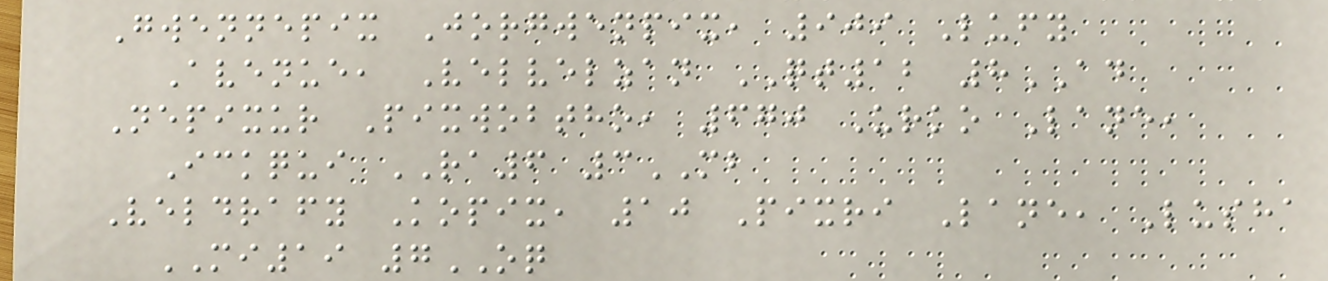Gwennepix Jorgwenpix, 909 Lufy
Avenue, Velvelzan QT12 8AD
Nepixur Pixwobtho, 670 Urko Lane,
Ickqui RA6 3MB
Veldrafy Kopix, 10 Pixri Lane, Lusha
MI19 7OQ
